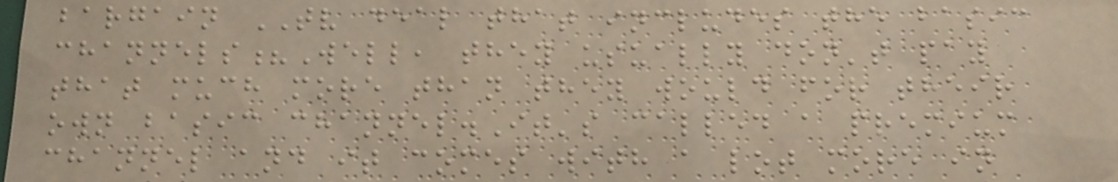bargain TV deal that includes the basic
channels?Well, they usually don't pay
that much more than they would for their
own basic channel.It's called a premium
channel and it comes with a lot more in
